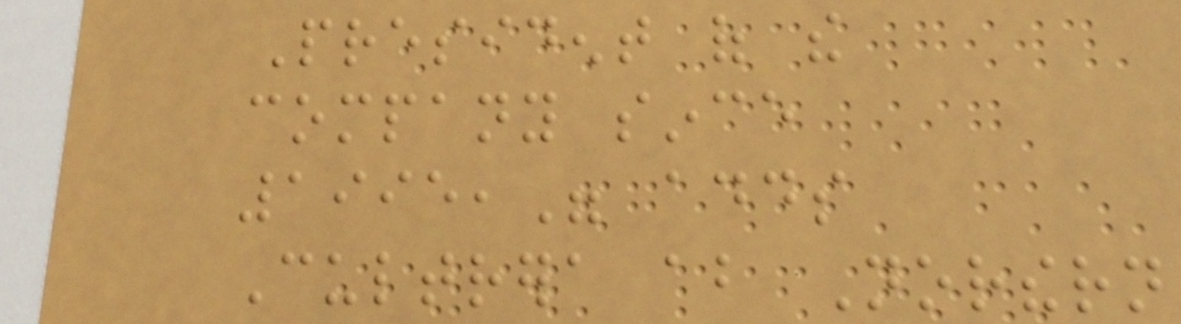President of the
company since
1995," adds
Cultrera about Northern
